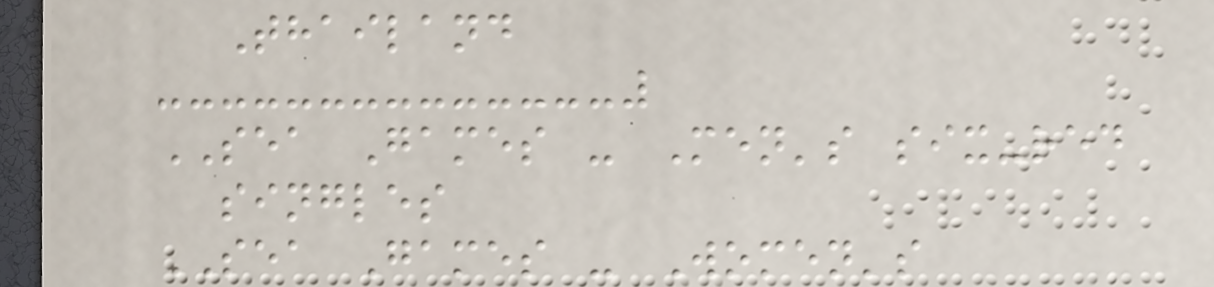Thailand
SEA Games - Men's six-red
singles
SEA Games - Women's
